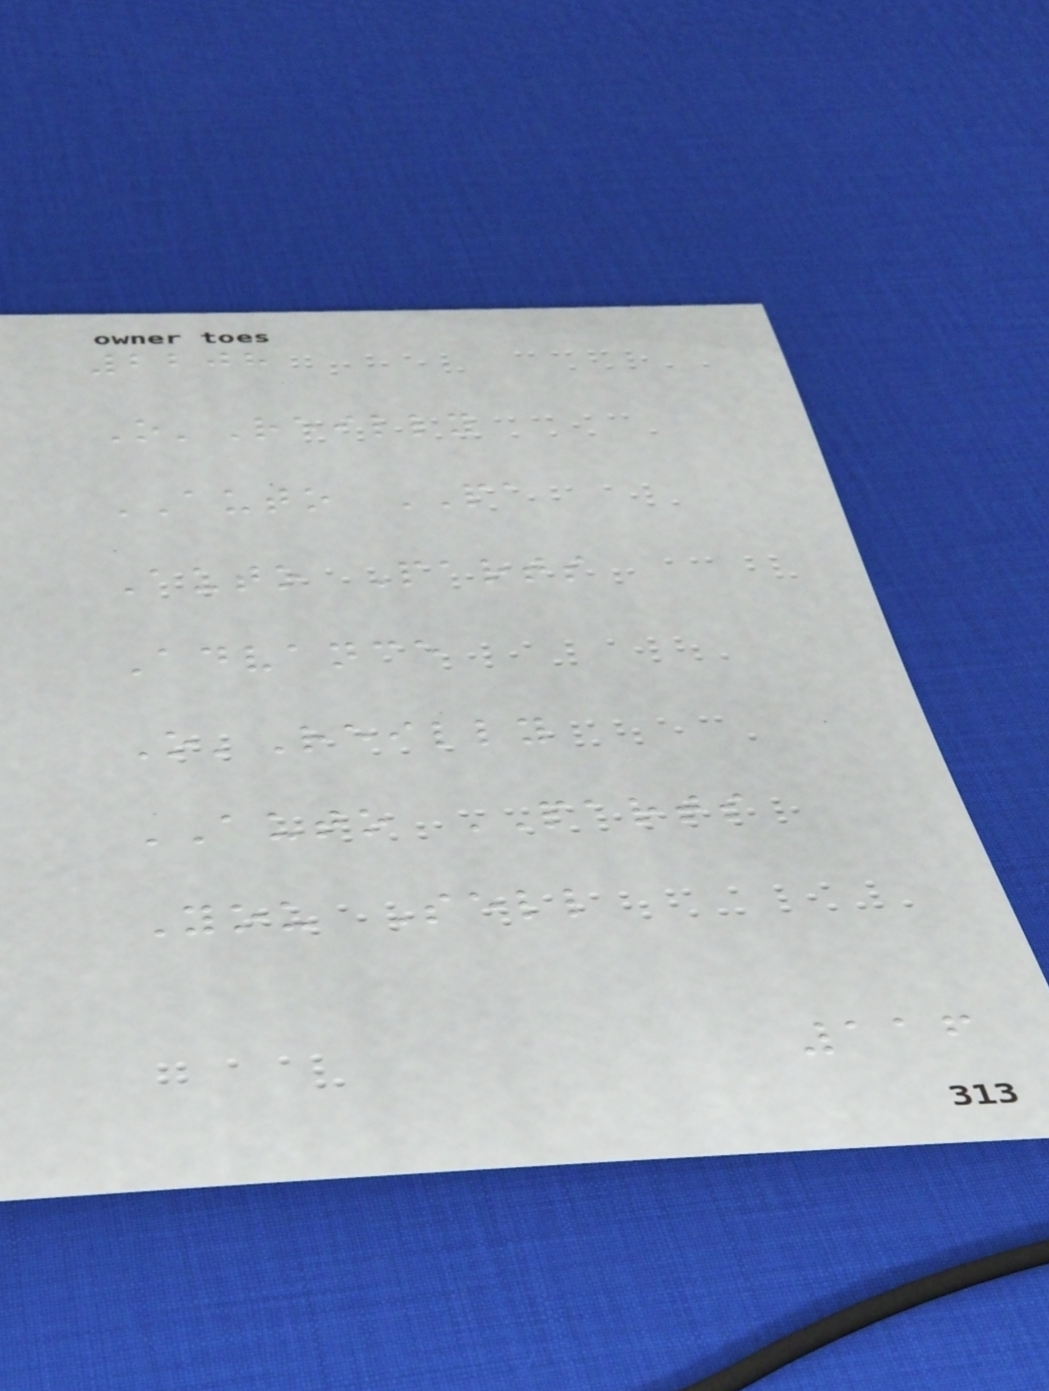2208
O'Reilly
AUTO PA
Auto Parts
Advance
O'Reilly
AUTO PARTS
You Sell
116
